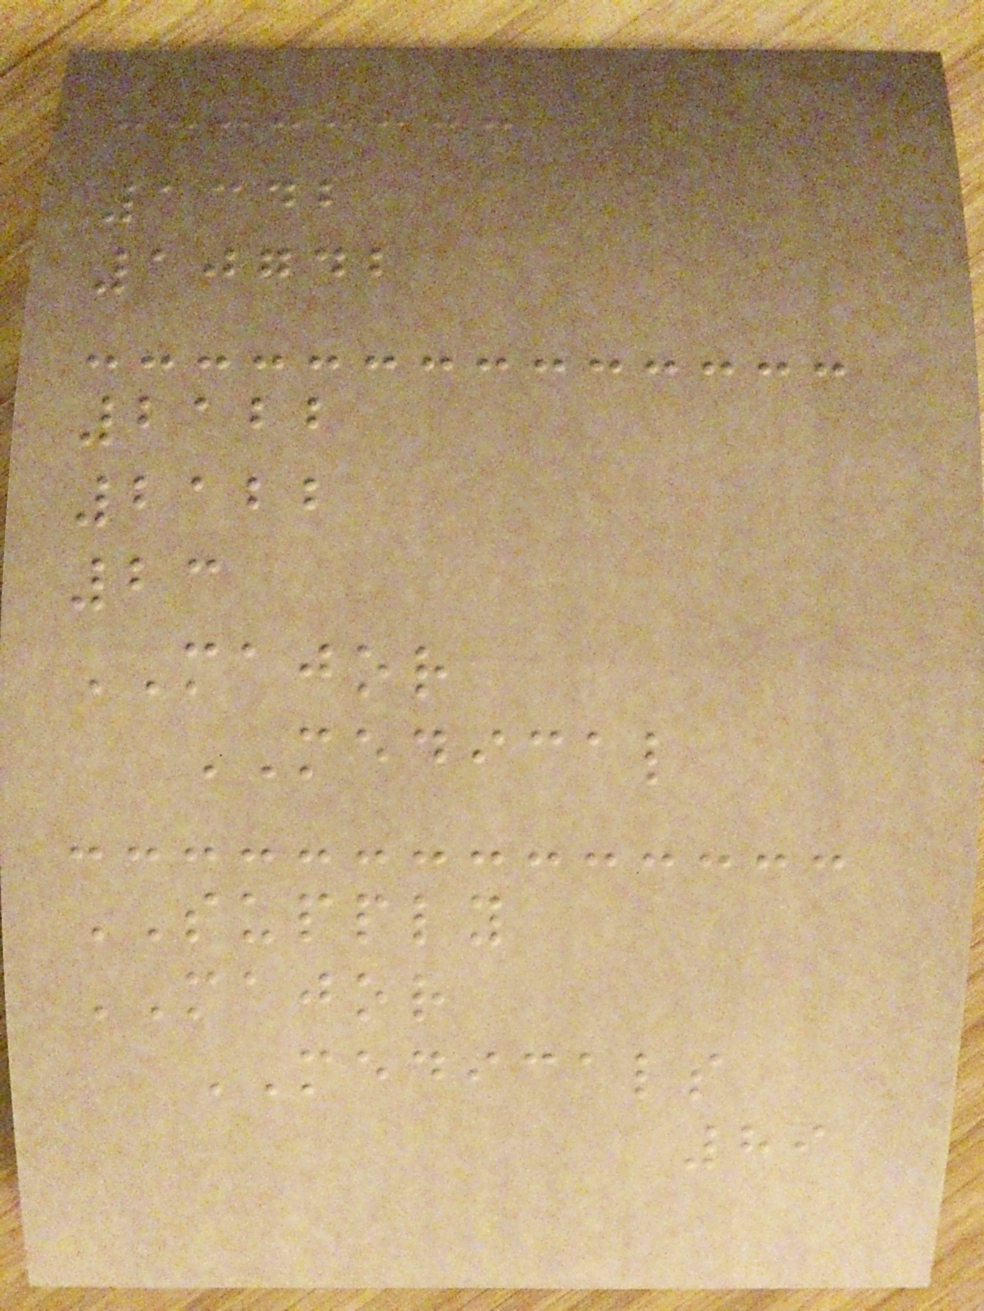1342
10742
2122
2122
23
MAJOR
MEDICAL
SUPPLY
MAJOR
MEDICALS
89
